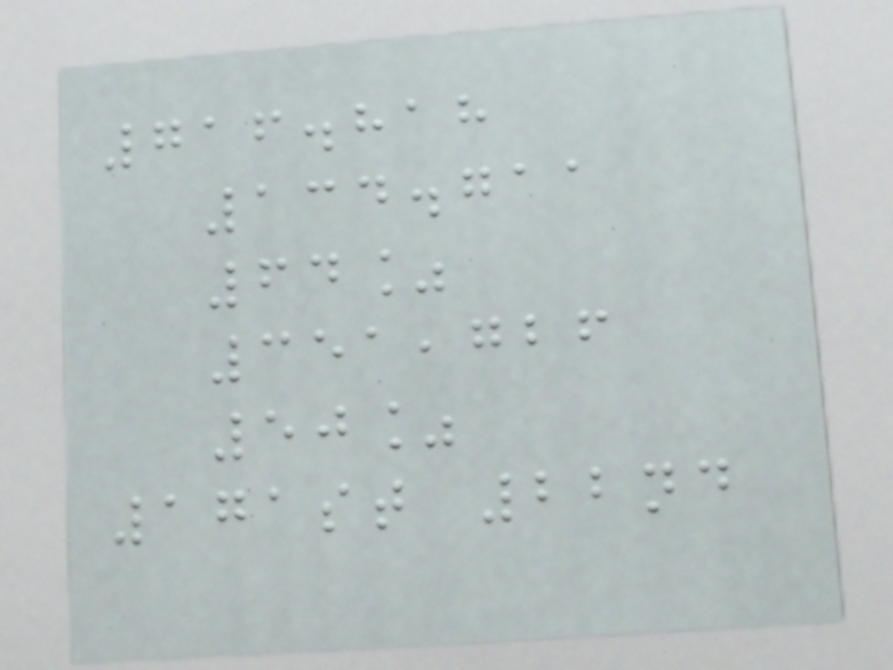716.818
134.711
64%
351,726
50%
171st 22nd
